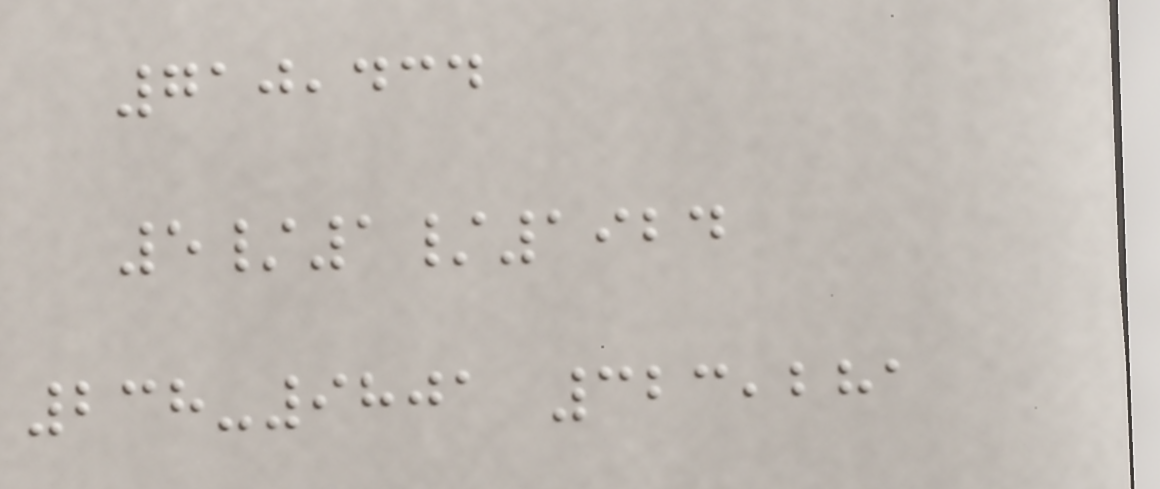710,434
5/1/1924
238-9801 323,281
